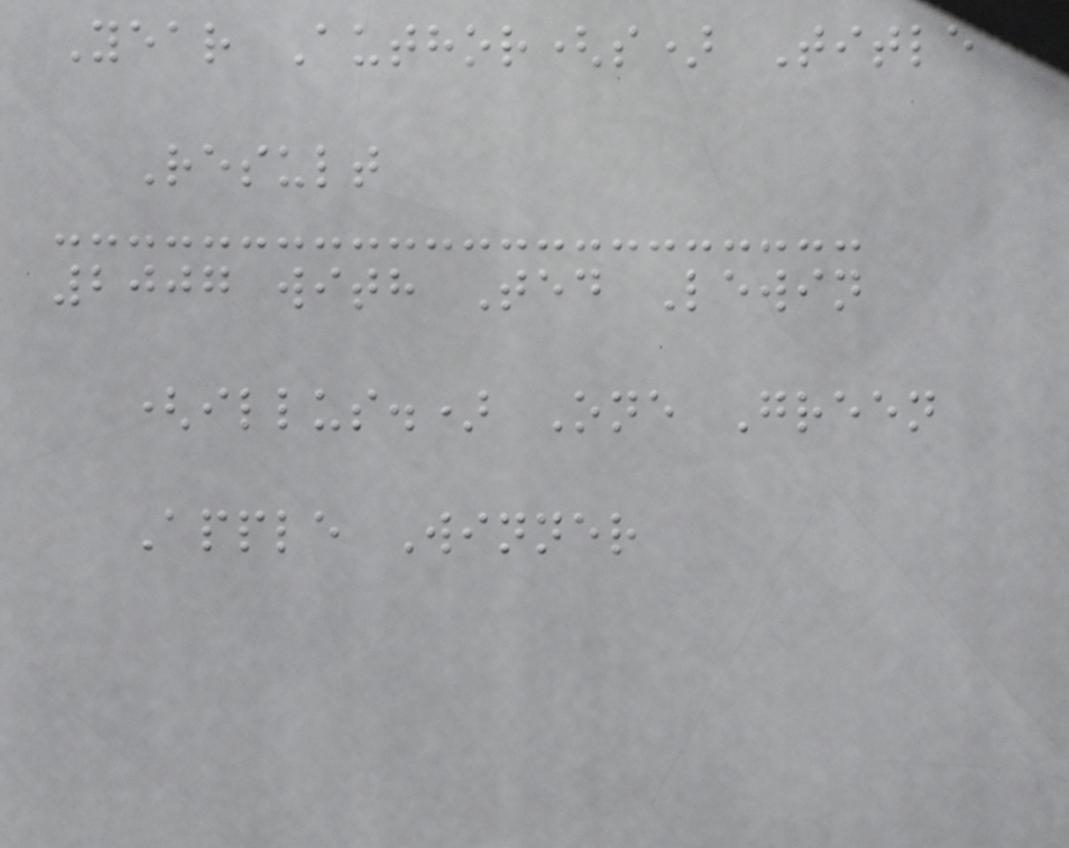Year Author(s) Title
Result
2007 with Ted Lewin
(illus.) One Green
Apple Winner
